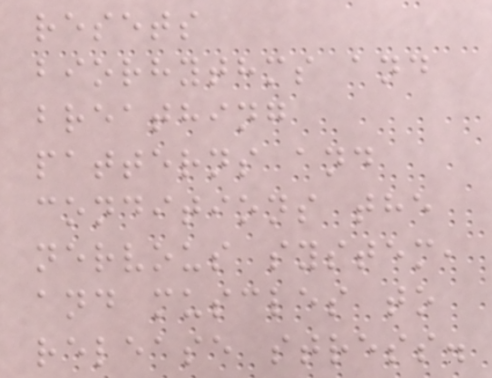resets
biorhythms and
breathing
patterns and
conditions the
nervous system,
and muscles to
release stress.
